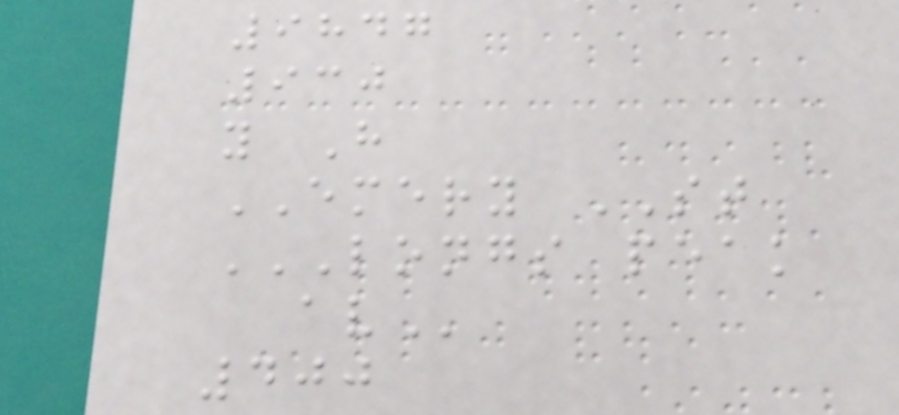9847
930
y H
EMERY ST
LONGS PEAK
AV
400
